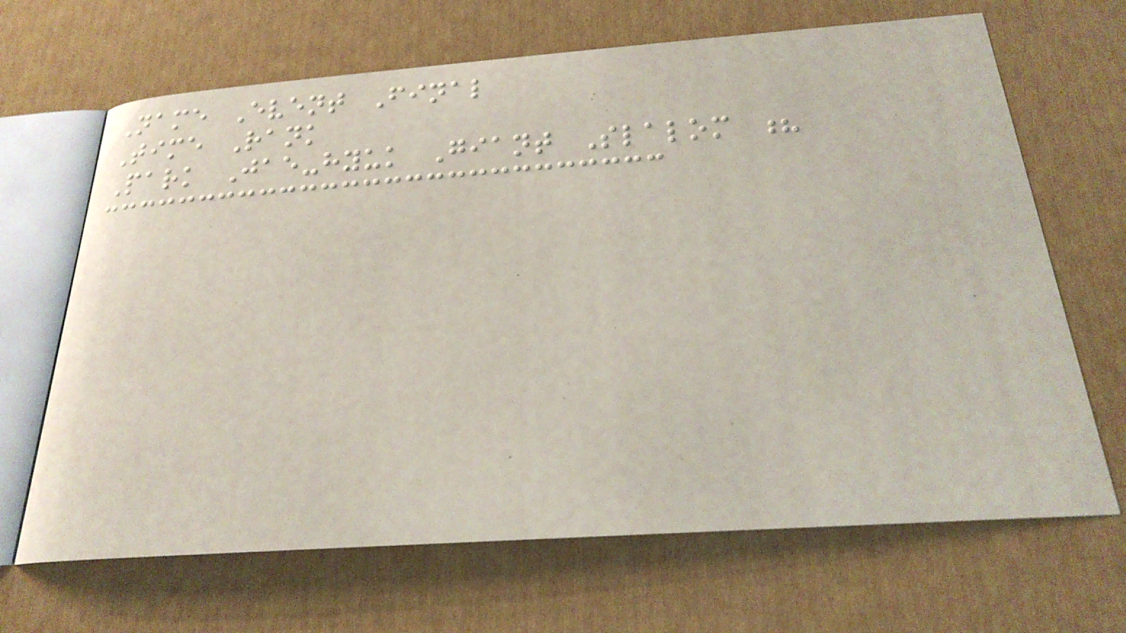Name Event Final
Time Rank
Park Jae-hyuk Giant Slalom ?
